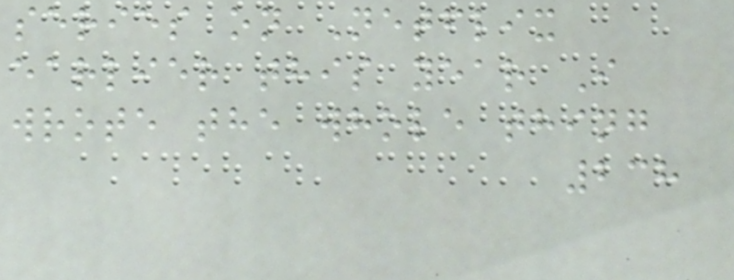series on Netflix
earlier this year I
wrote the whole thing
238
